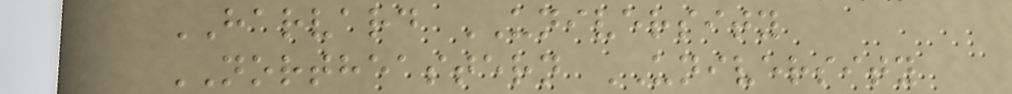HARVARD UNIVERSITY
NORTHEASTERN UNIVERSITY
